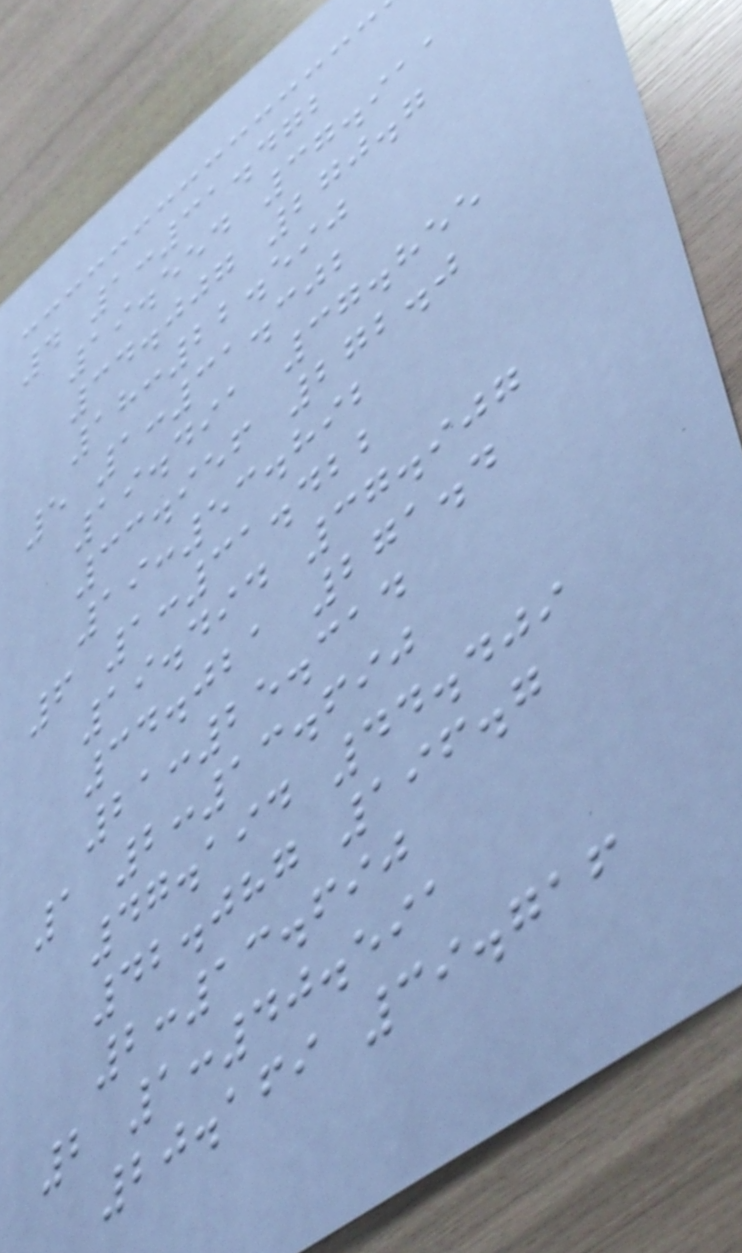4 1:31.472
19.554 37.911
34.007 270.7
18:22.590
5 1:31.302
19.491 37.855
33.956 272.0
19:53.892
6 1:31.422
19.494 37.907
34.021 271.4
21:25.314
1 2:13.690
47.194 44.409
42.087 196.7
2:13.690
2 1:40.591
20.169 39.716
